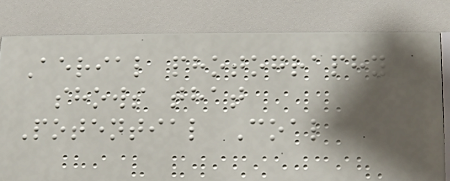Aerial photography
shows that
Potential Coal
